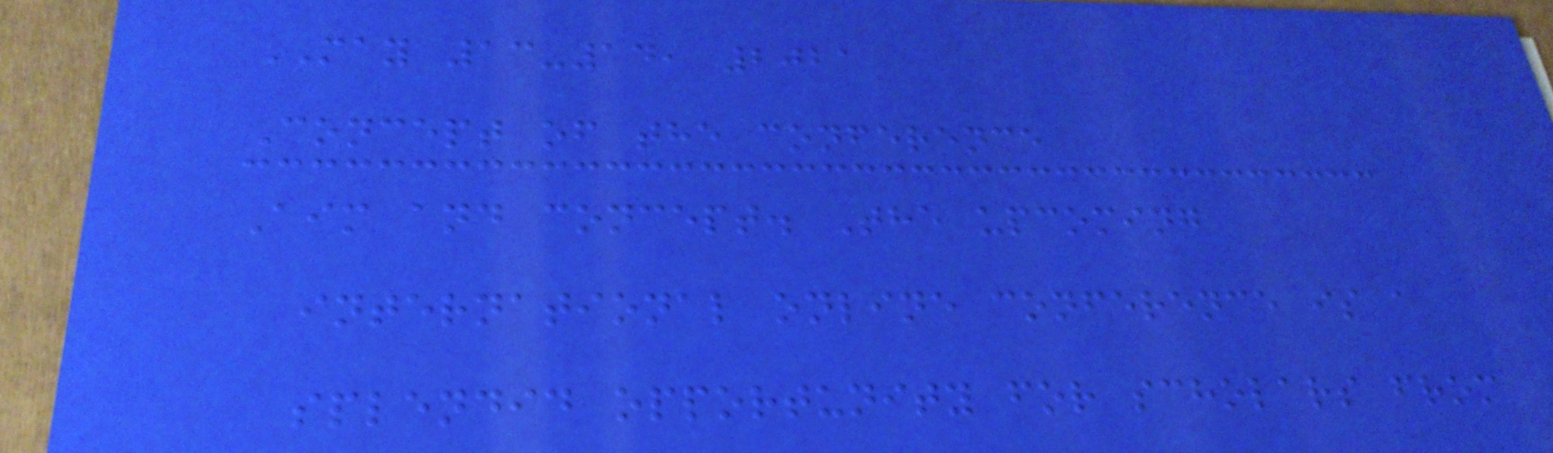MAY 13-14, 2021
Concept of the conference
Aim and concept. The upcoming
international online conference is a
splendid opportunity for scholars from
